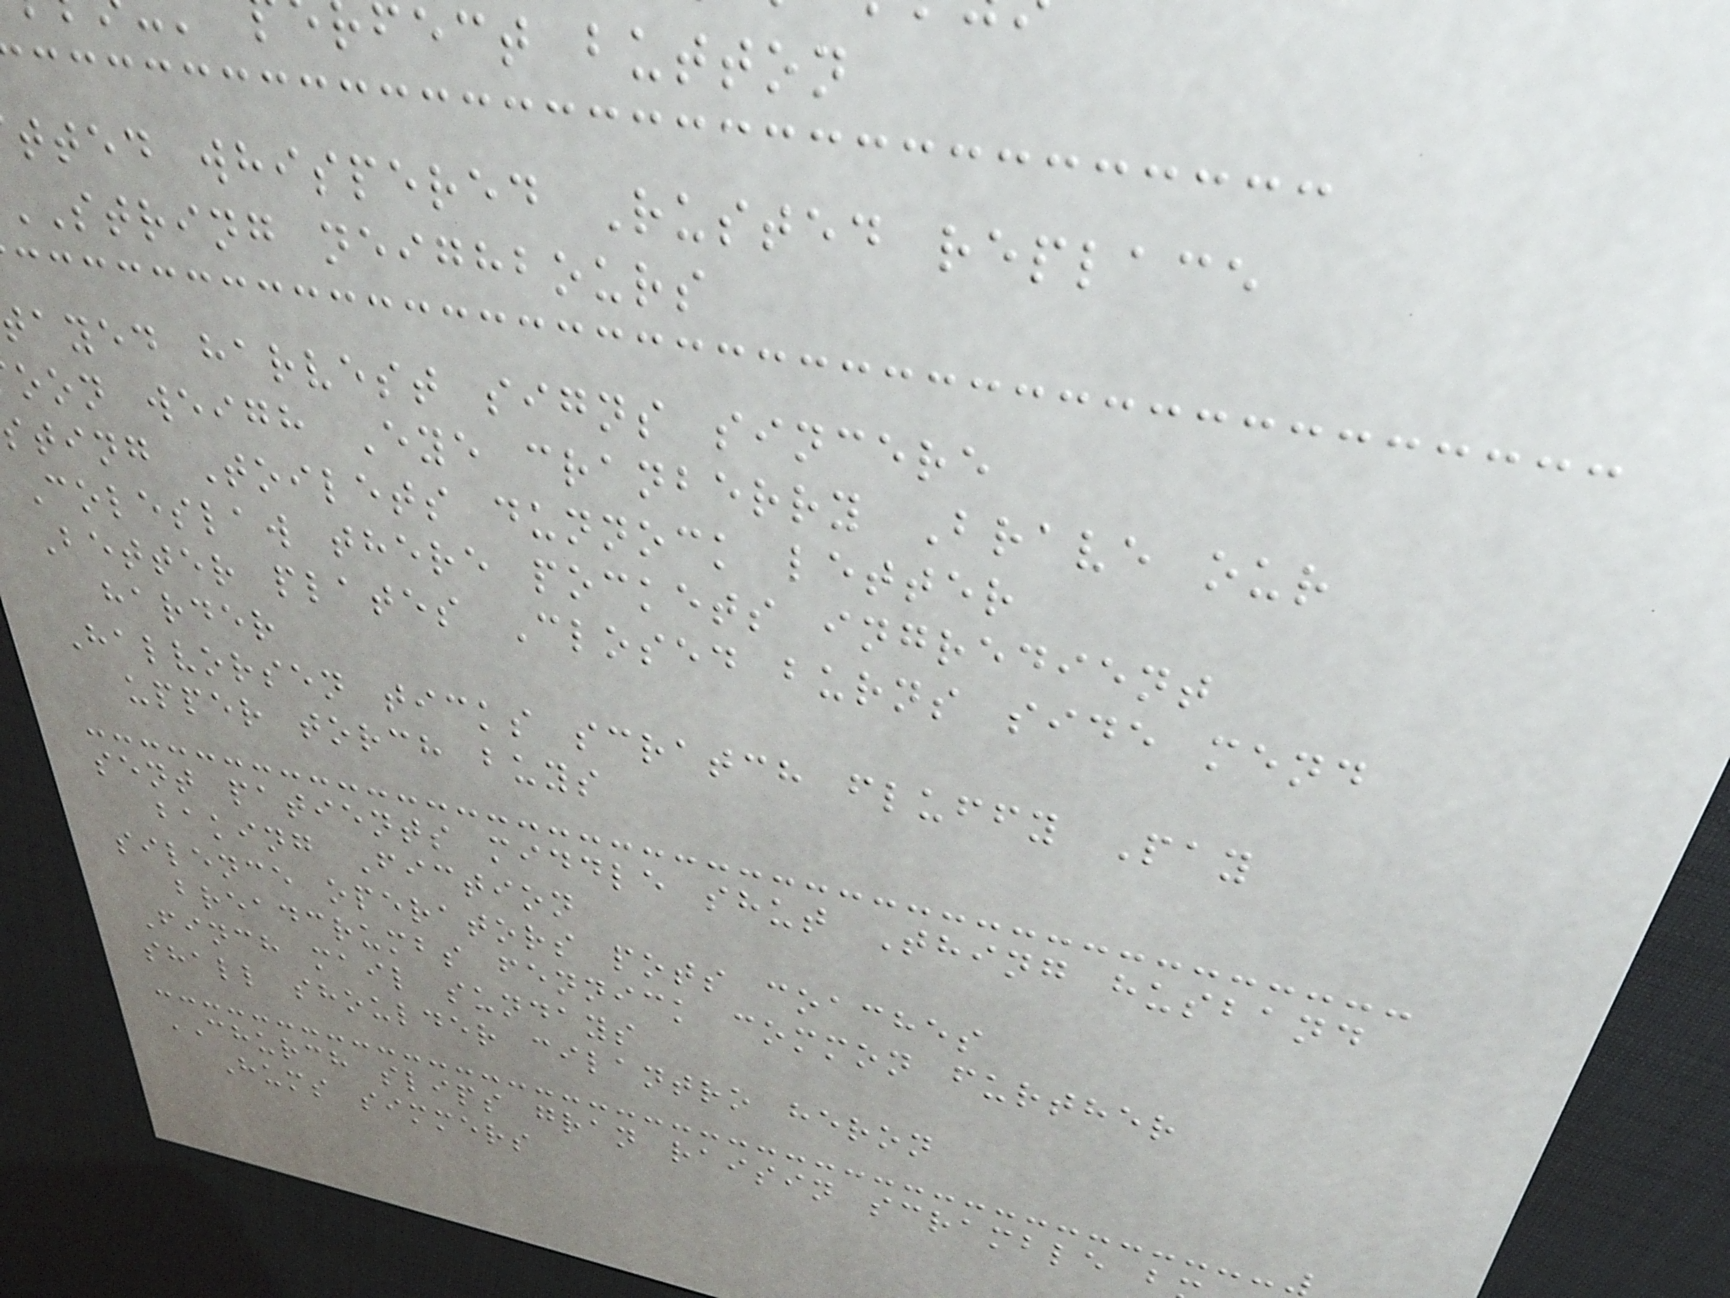fect button
tted whispered Rusted replace
string neighbours
ayed harvest signs sincere
oon weigh Eye cranberry Brave our
ting Toilets dunnock letter
Coleslaw there pockets ingredient
Better plates Closed burns side mend
harder
Halvorsen ticks scratch fluffy Pay
upper torch buys
sent patients middle shut Thing husband
baking Fiction
silence operators pots coaches
breadcrumbs fennick common further
Finch mail sundays
shall shoulder cilantro heron
CHURCH slips gran raisin scramble b
Hums simmers
